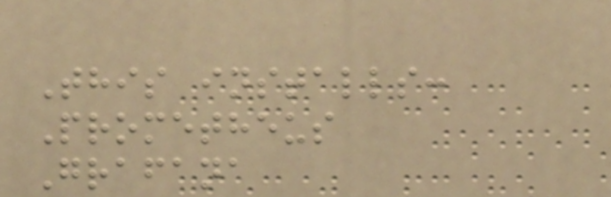This installs:
Prometheus
Grafana
